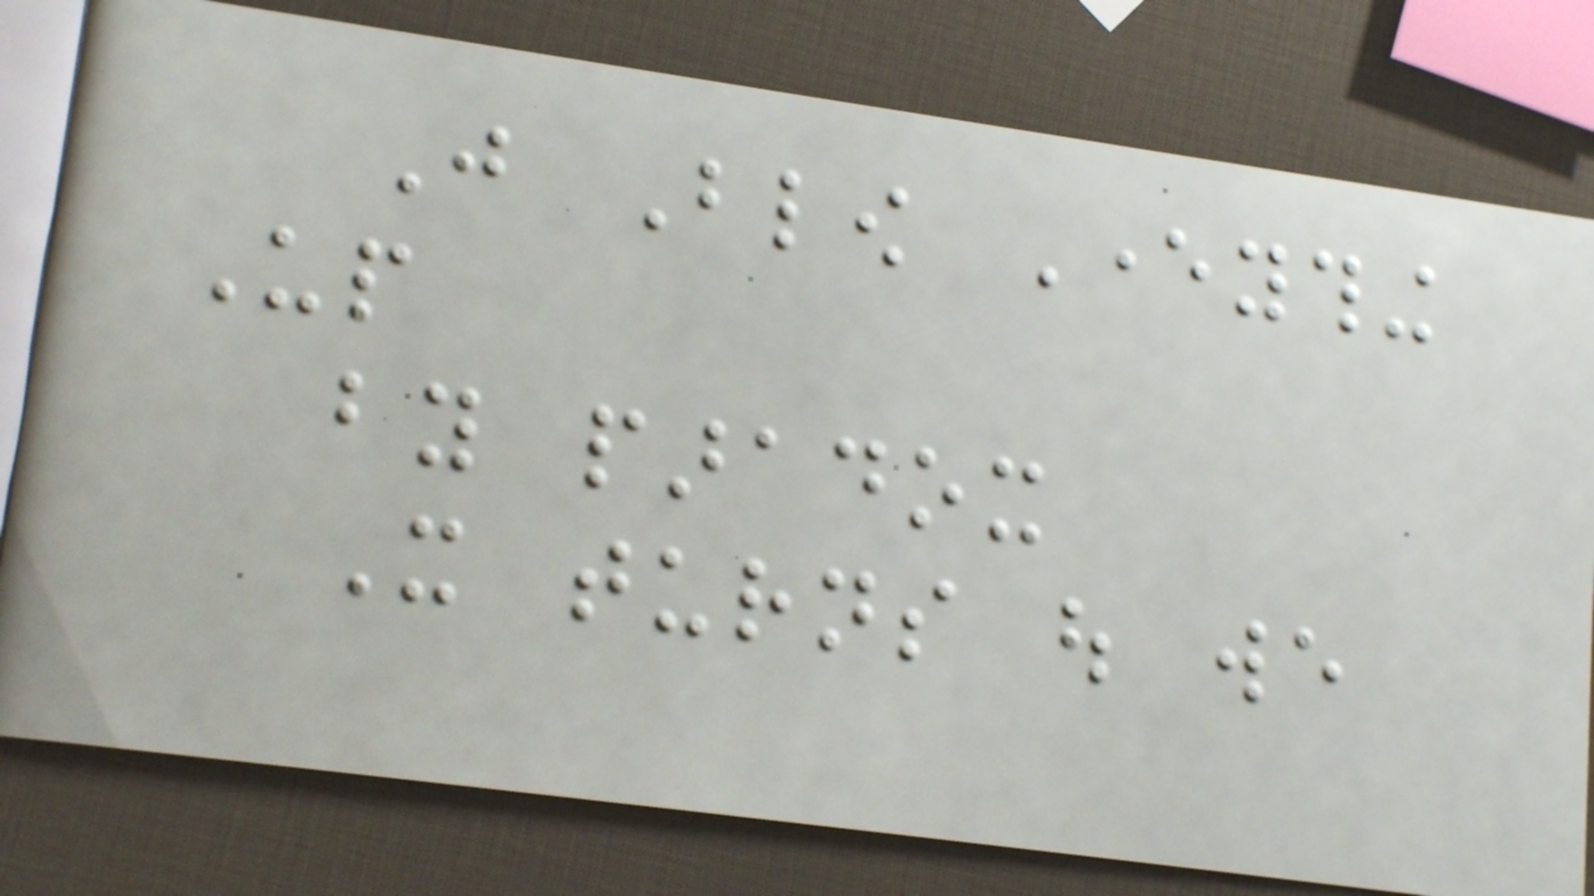Just Blow Everything
Up
by paradox
It turns out we
